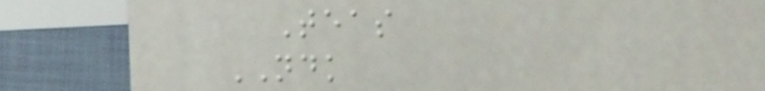Teas
NDK
